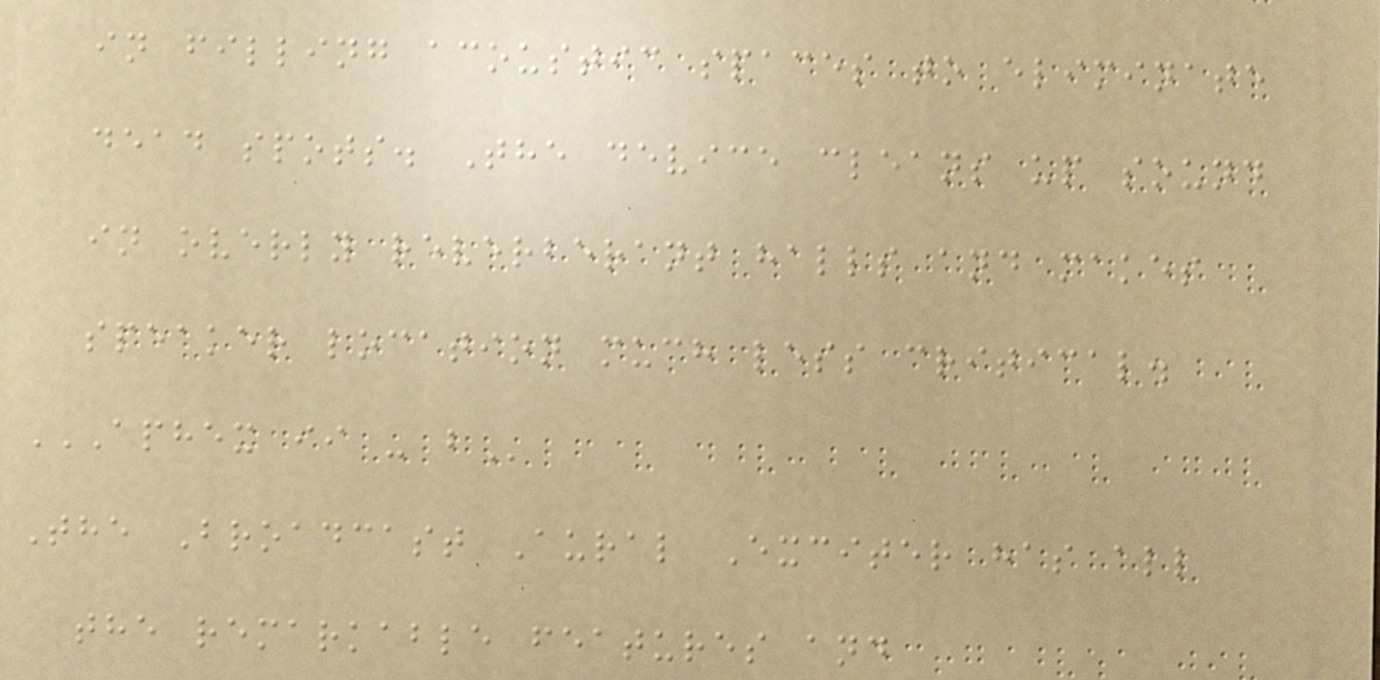in filling acoustic spaces to eliminate
dead spots. The device cleans up sound
in overly reverberant halls and makes
speaker location much less critical.
APHEX II - B
The Broadcast Aural Exciter has all
the remarkable features and
